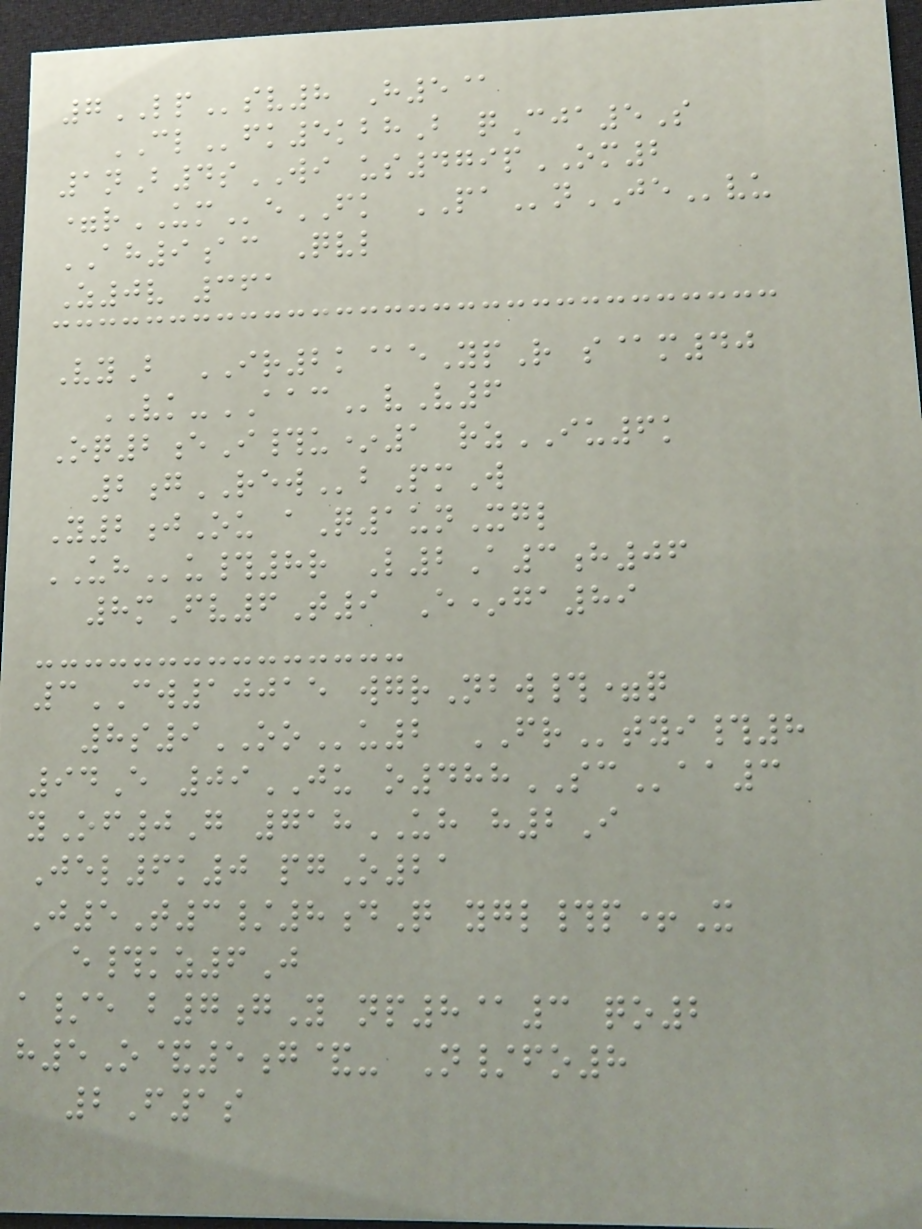7LPsv8 H5@
CLfk5kbhB qCja5S
1nB4sWI us479pOM2
=rUMeFK PAnJEvu
AH9ac Qvl
Z0v 361
VyB IR2k@eYpR s@m40
VK-AACvV6
Oq2eI#u*1 rzIU6k
2gREWbPmW
Y2jOu aQ1unXgl
UHu#8r L2A3h06
8mFv6T9 E*ga89
3CW10015 wgrNbw#=q
8s9OOu2 FRtyi#8
94E 09JU o488SCaa3
yOf0G 718UH h2I
Jel6k0 pgO21
J5T3/8dQ ygl#p+X
e#kz6J
a/e b7gY np8@3 qo2
h5O&5g&- N/fo8
2F1s
